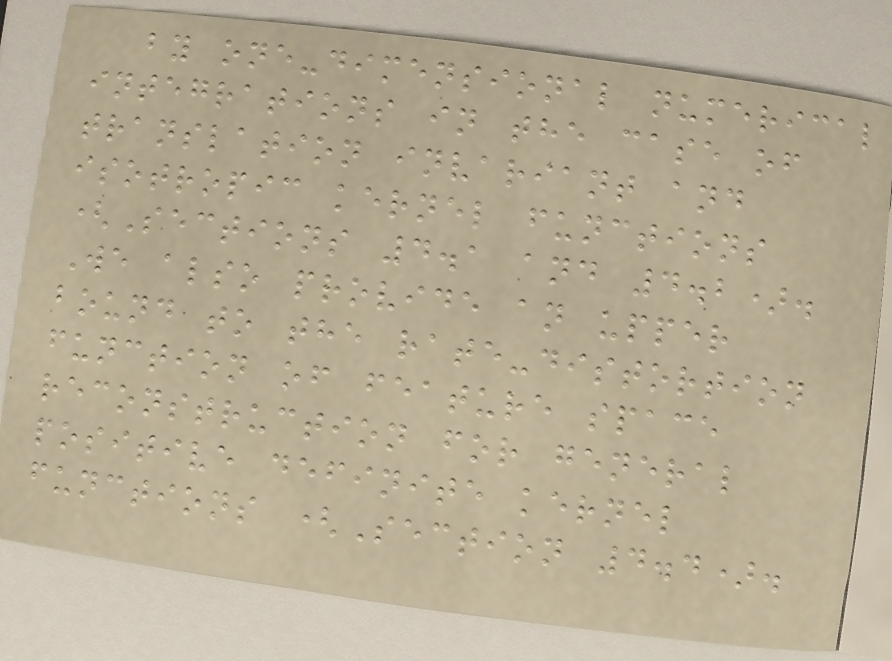by one-dimensional numerical
integrations in the case of
translation invariant and
isotropic kernel functions
(Sections 4.1 and 4.2).
We also provide an upper
bound to the rate-distortion
function of feature space
reconstruction for general
positive definite kernel
functions (Section 4.4).
